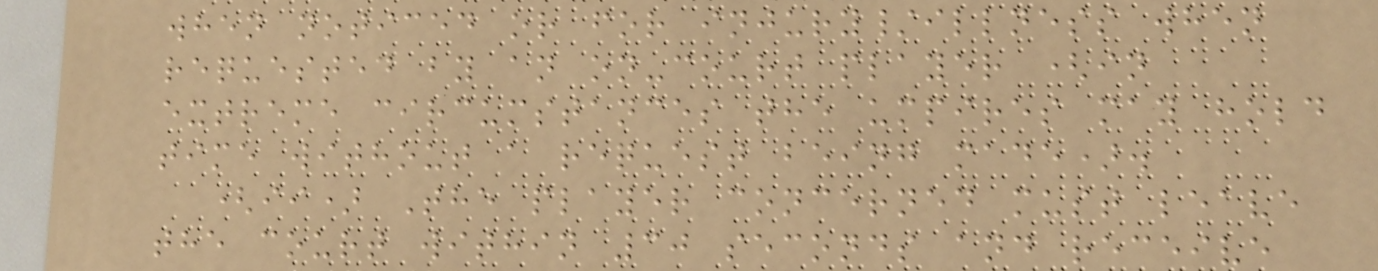when noticed or for injury/illness when
requested by an on-court player (in
extreme circumstances the umpires may hold
time without a request being made).
(ii) The player concerned must leave
the court within 30 seconds and receive
